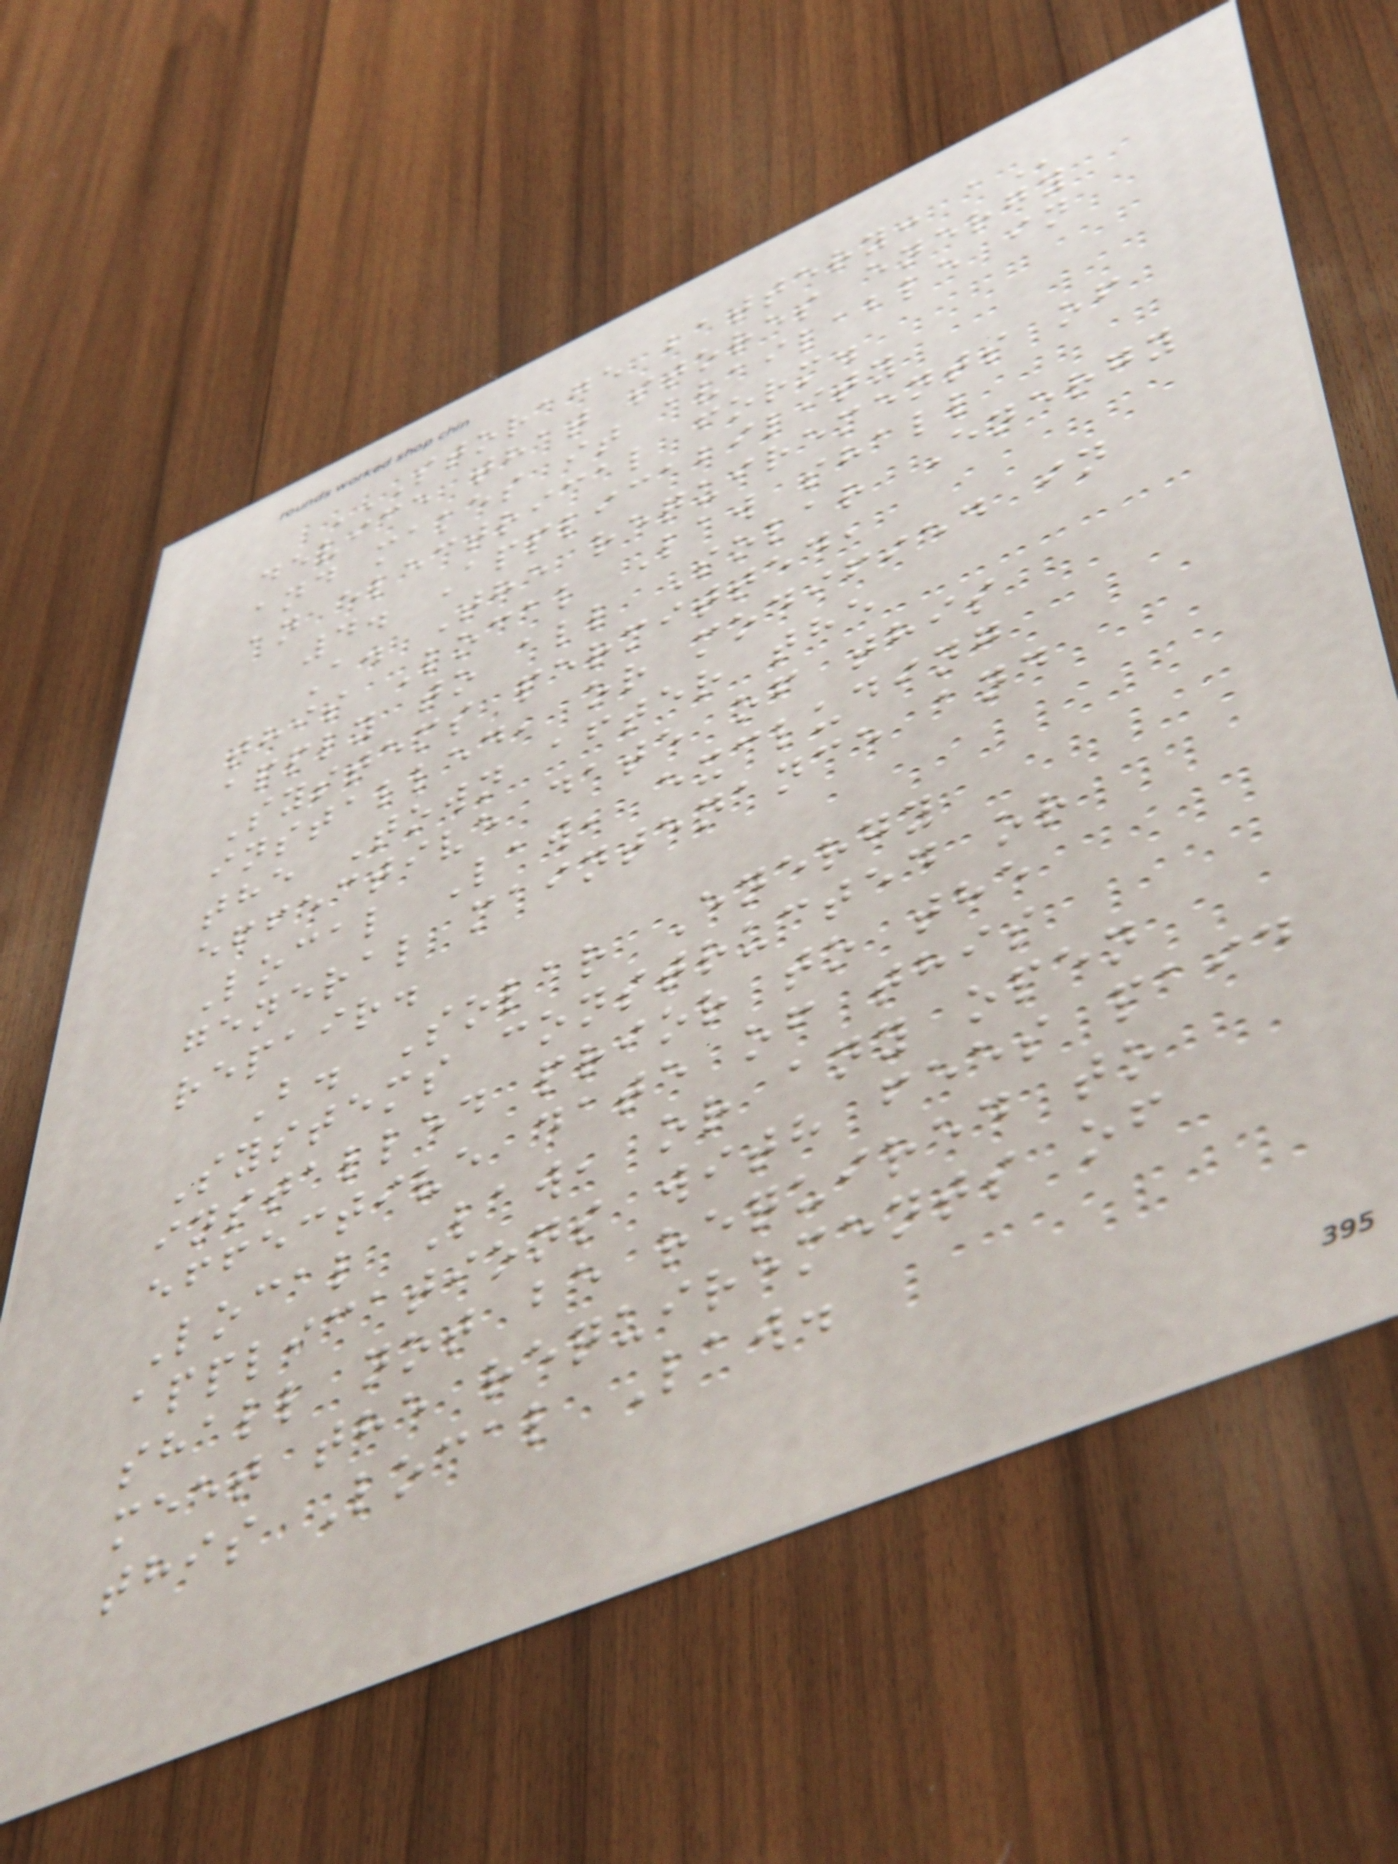STORAGE BATTERY: A
device that stores energy
and makes it available in
an electrical form.
4. Applicability
A. The requirements of
this Local Law shall
apply to all Solar Energy
Systems permitted,
installed, or modified in
the Town after the
effective date of this
Local Law, excluding
general maintenance and
repair.
B. Solar Energy
Systems constructed or
installed prior to the
effective date of this
Local Law, or any open
applications with fees paid
shall not be required to
meet the requirements of
this Local Law.
